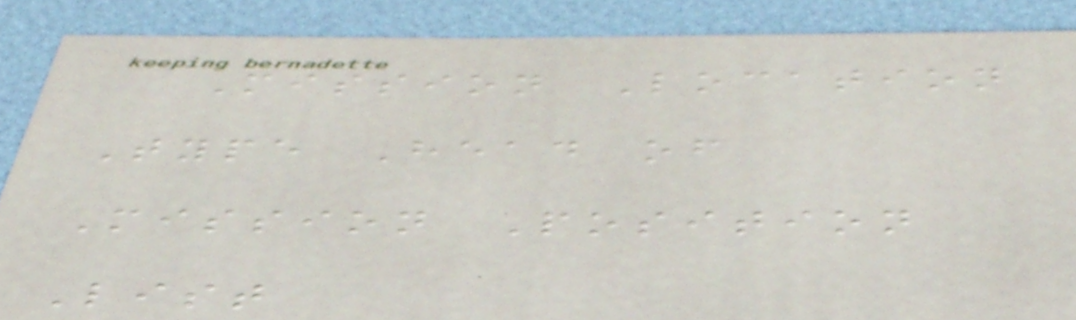Mission Location
Type Head of
Mission Position
List
